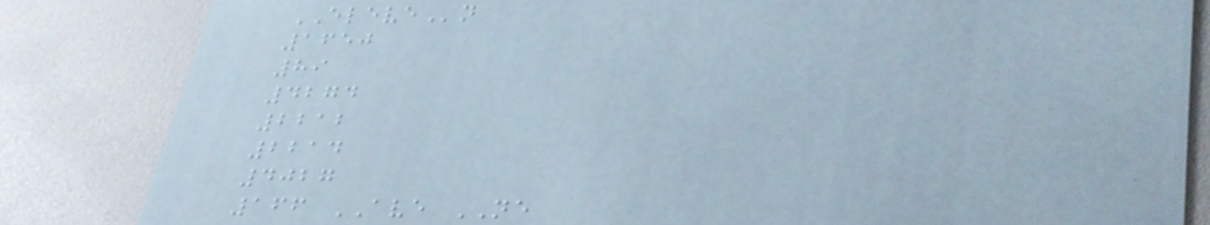ELEVEn
1650
89
4274
2212
2214
4027
166 AVE NE
